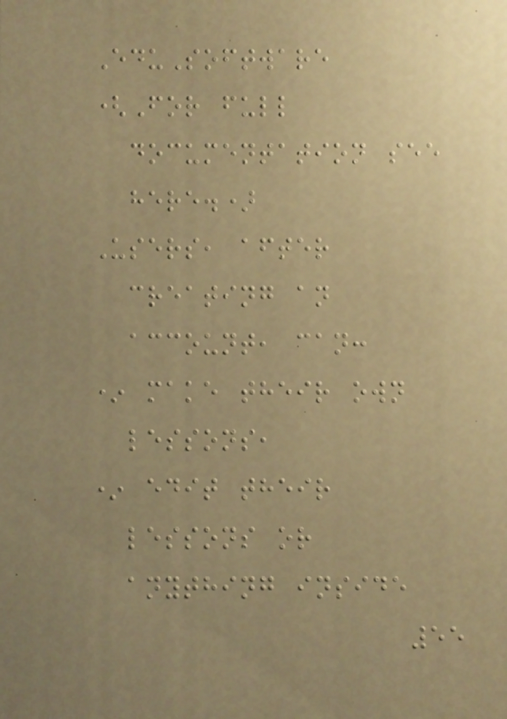EduSoftware
(For full
documentation see
here.)
Users, after
creating an
account, can:
* make their own
lessons,
* edit their
lessons or
anything inside
55
